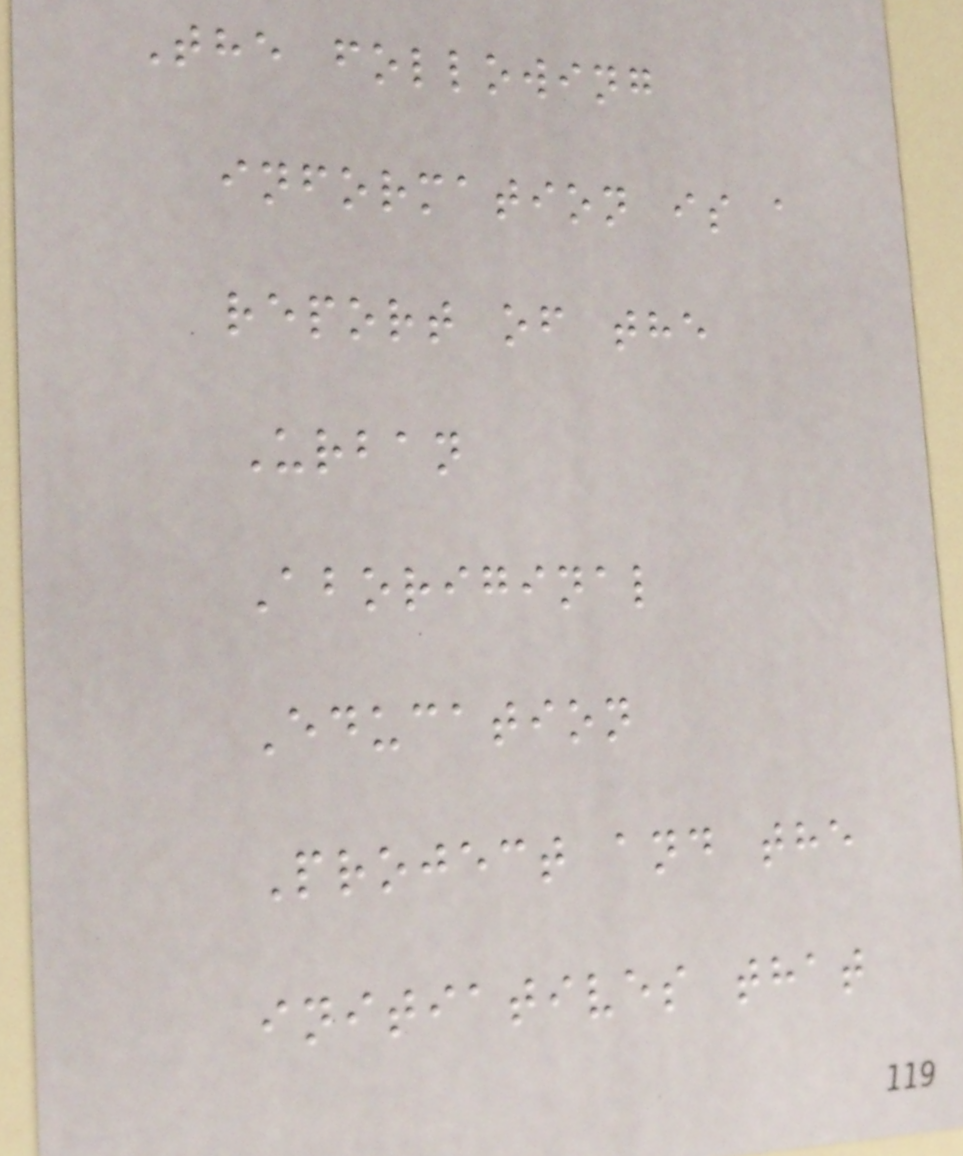The following
information is a
report of the
Urban
Aboriginal
Education
Project and the
initiatives that
